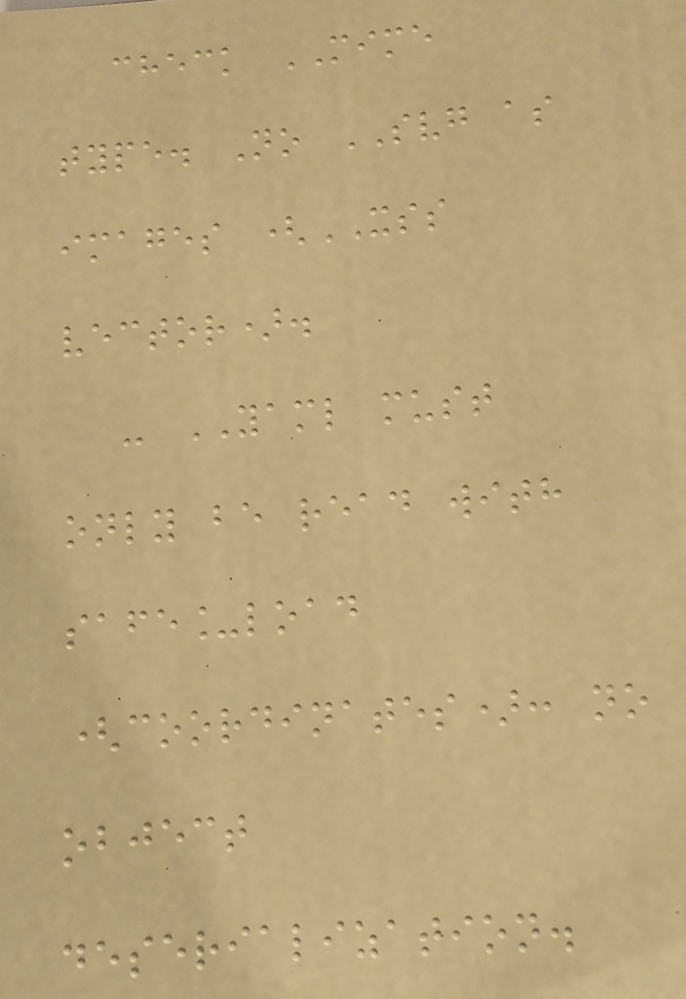check MIME
type. No SVG as
images (XSS
vector).
- YAML must
only be read with
safe_load
(coordinates): no
object
deserialization.
